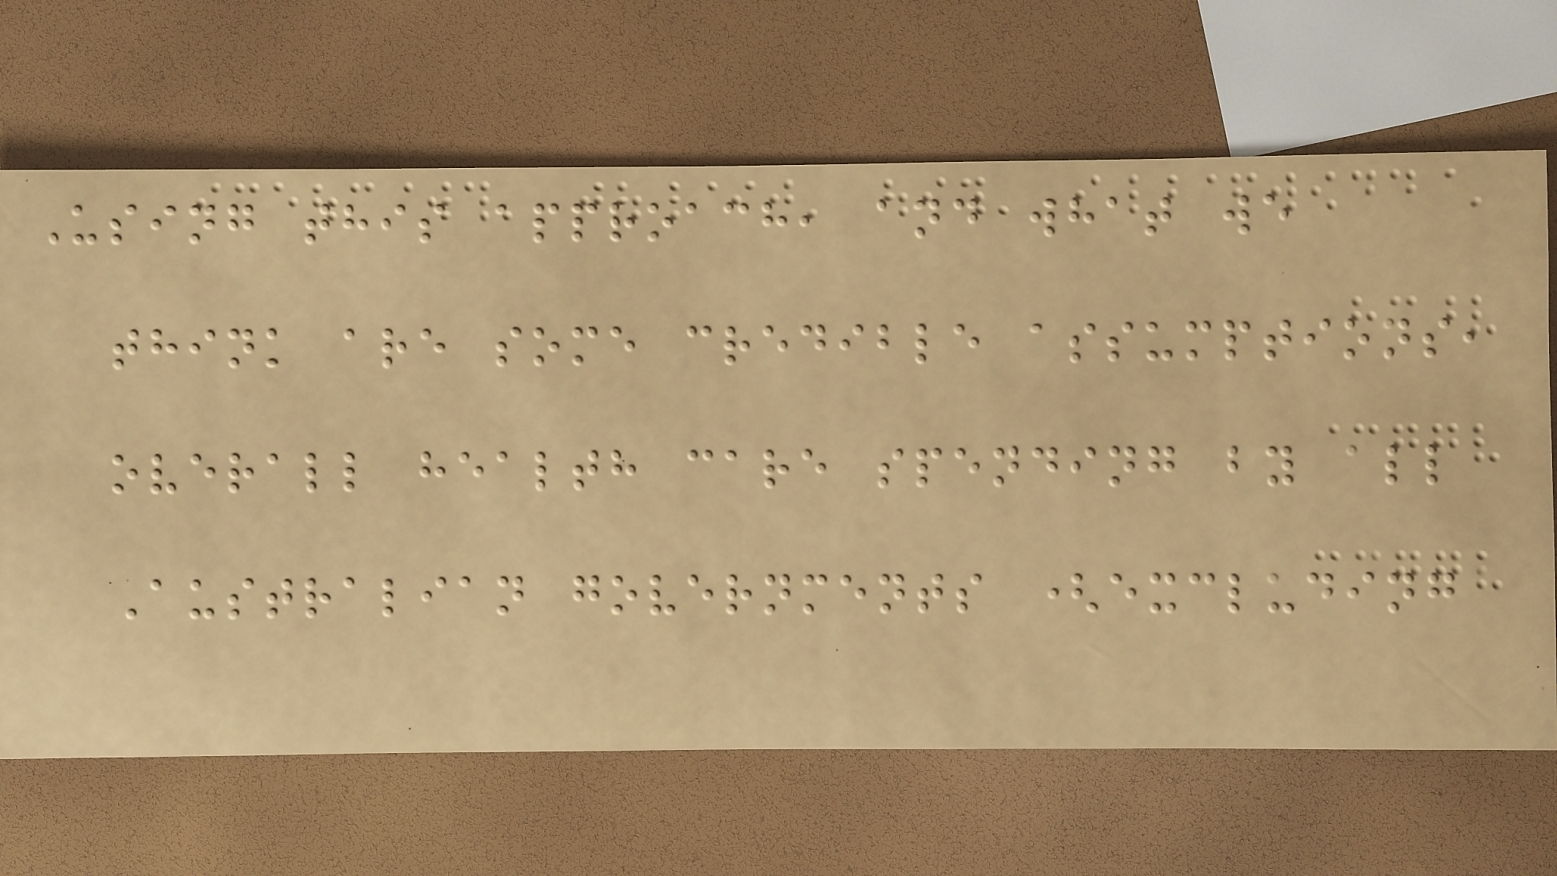Using this approach, and what we
think are some credible assumptions,
overall health care spending by all
Australian governments (excluding
